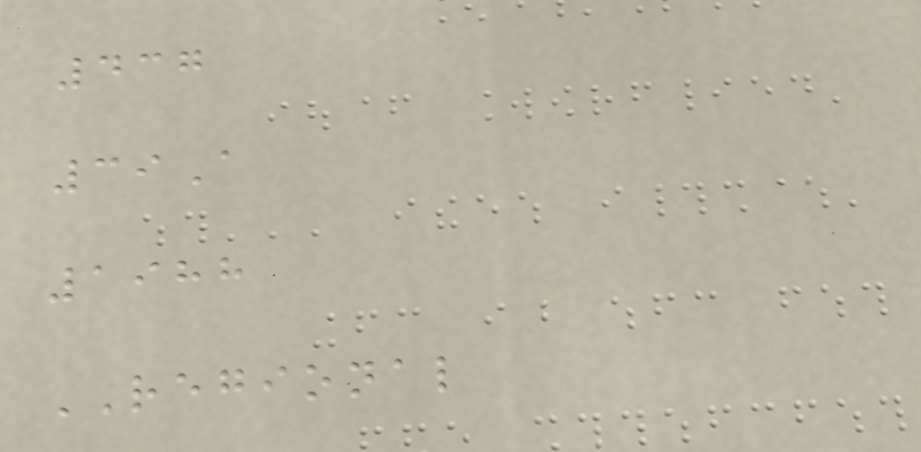437
39A
1988
REGIONAL
